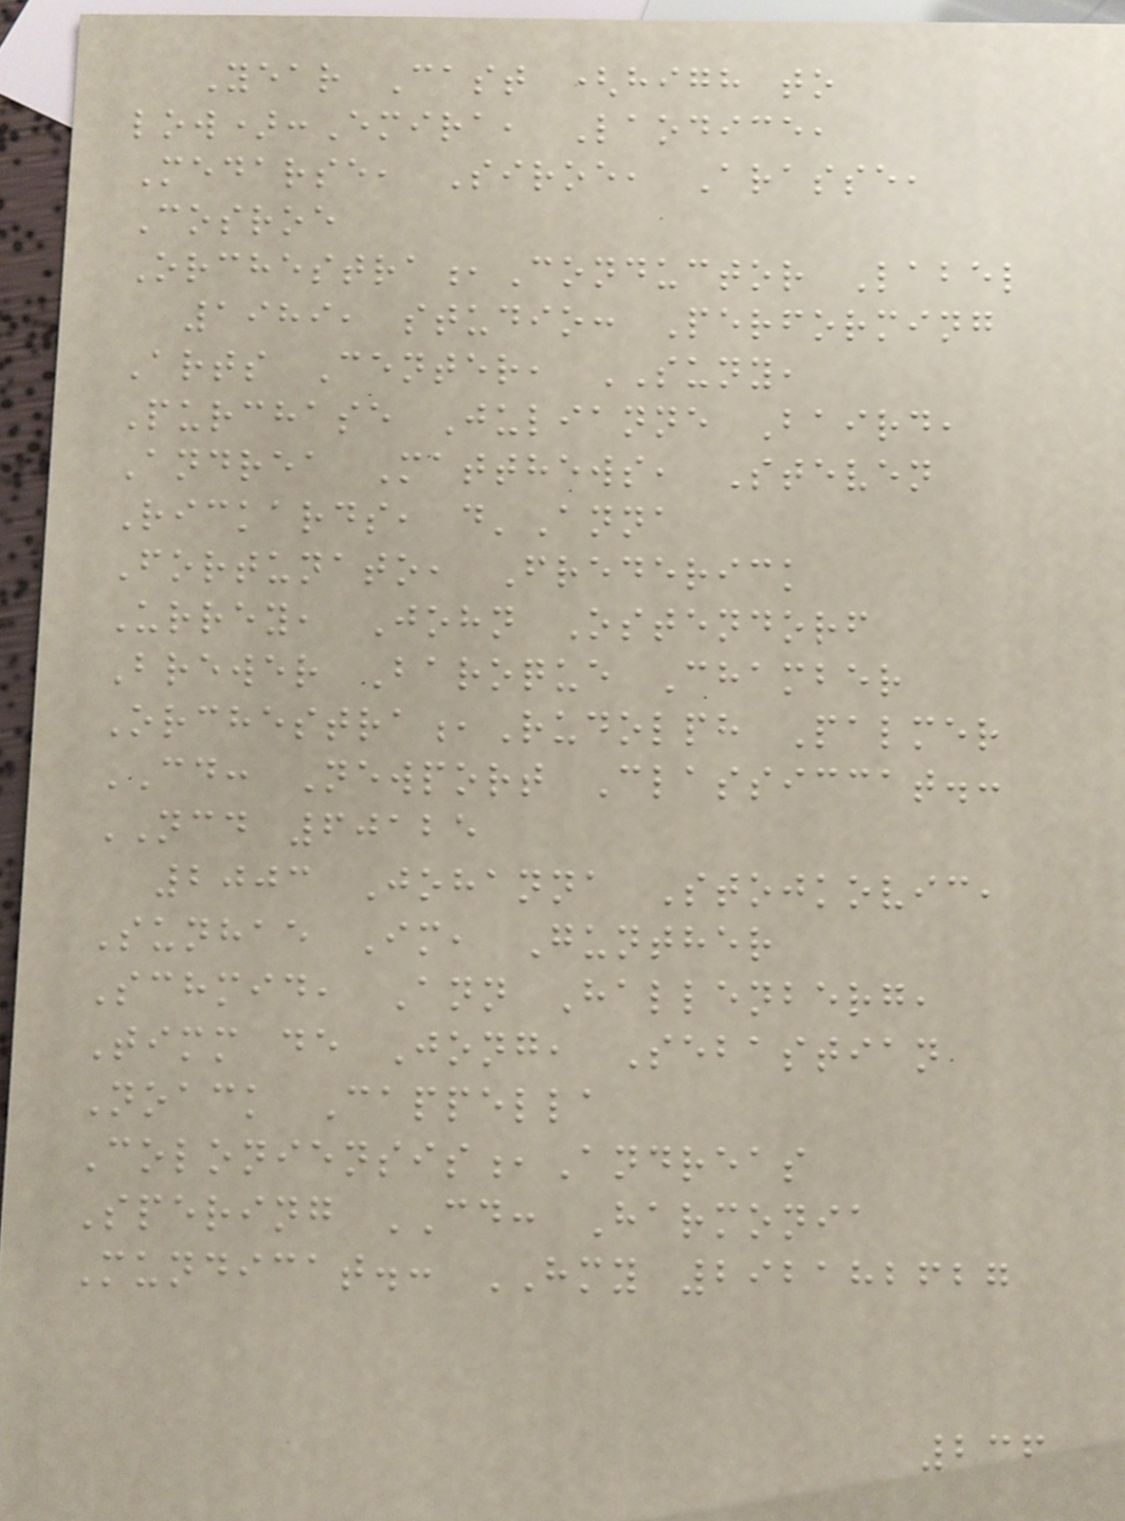Year Cast (high to
low):Emira, Laodice,
Medarse, Siroe, Arasse,
Cosroe
Orchestra,Conductor Label
1989, studio: Performing
Arts Center, SUNY,
Purchase Julianne Baird,
Andrea Matthews, Steven
Rickards, d'Anna
Fortunato, Frederick
Urrey, John Ostendorf
Brewer Baroque Chamber
Orchestra,Rudolph Palmer
CD: Newport Classiccat.:
NCD 60125
2003 Johanna Stojkovic,
Sunhae Im, Gunther
Schmid, Ann Hallenberg,
Timm de Jong, Sebastian
Noack Cappella
Coloniensis,Andreas
Spering CD: Harmonia
Mundicat.: HMY 292182627
236
